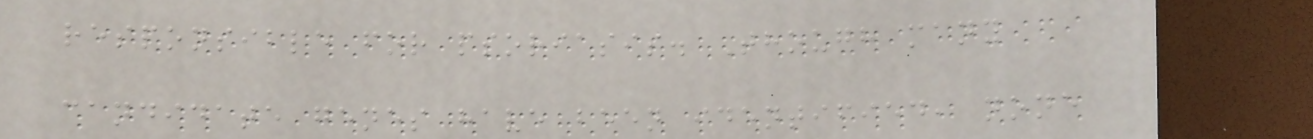responsible for psoriasis. Though many
candidate genes have been identified, none
